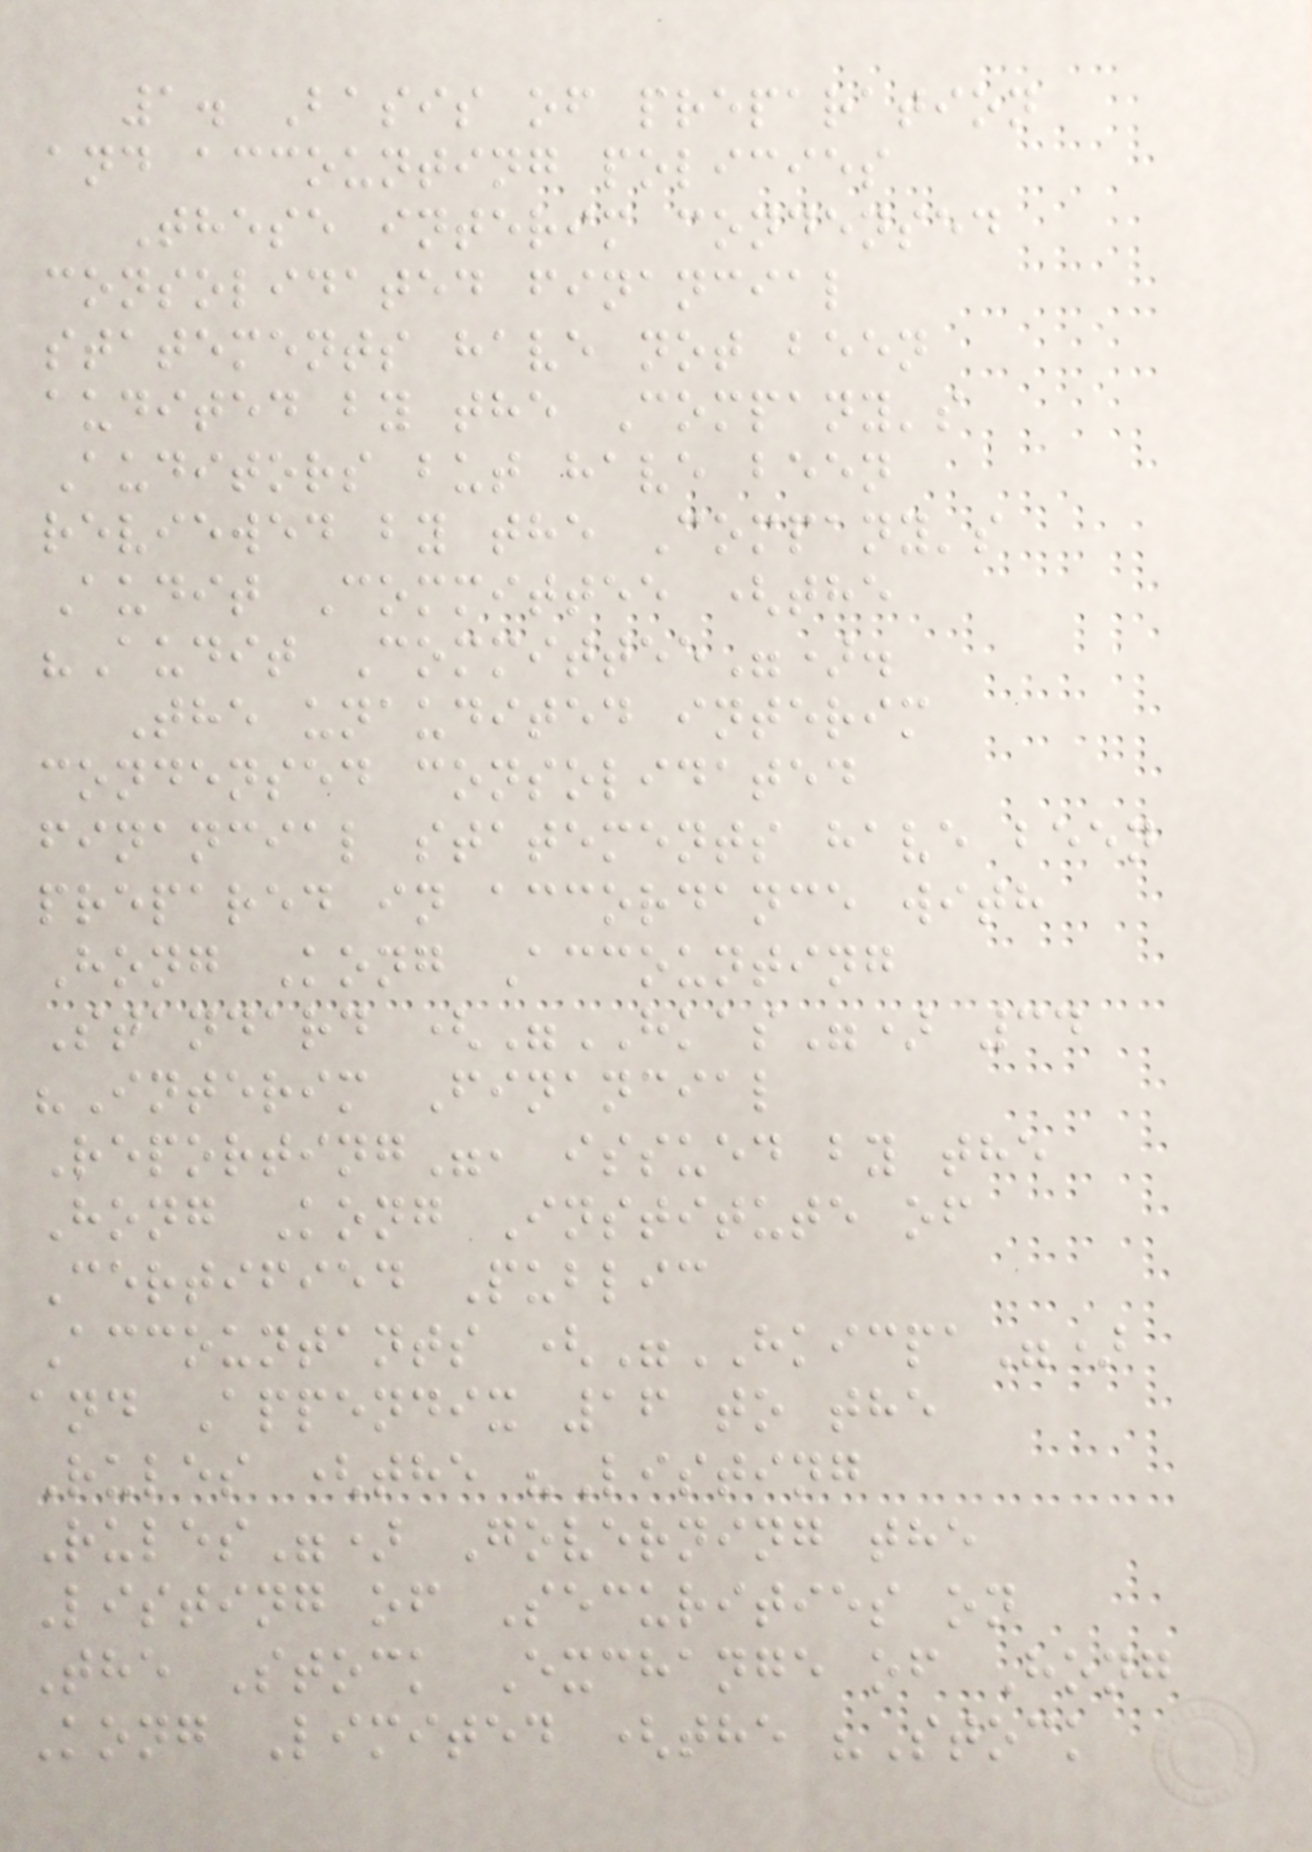1. Basis of preparation
and accounting policies
These interim condensed
consolidated financial
statements have not been
audited by the Company's
Auditors but have been
reviewed by the Company's
Audit Committee (the
"Audit Committee").
The unaudited interim
condensed consolidated
financial statements have been
prepared in accordance with
Hong Kong Accounting
Standard ("HKAS") 34
"Interim Financial
Reporting", issued by the
Hong Kong Institute of
Certified Public
Accountants ("HKICPA")
and Appendix 16 to the
Rules (the "Listing
Rules") Governing the
Listing of Securities on
The Stock Exchange of Hong
Kong Limited (the "Stock
